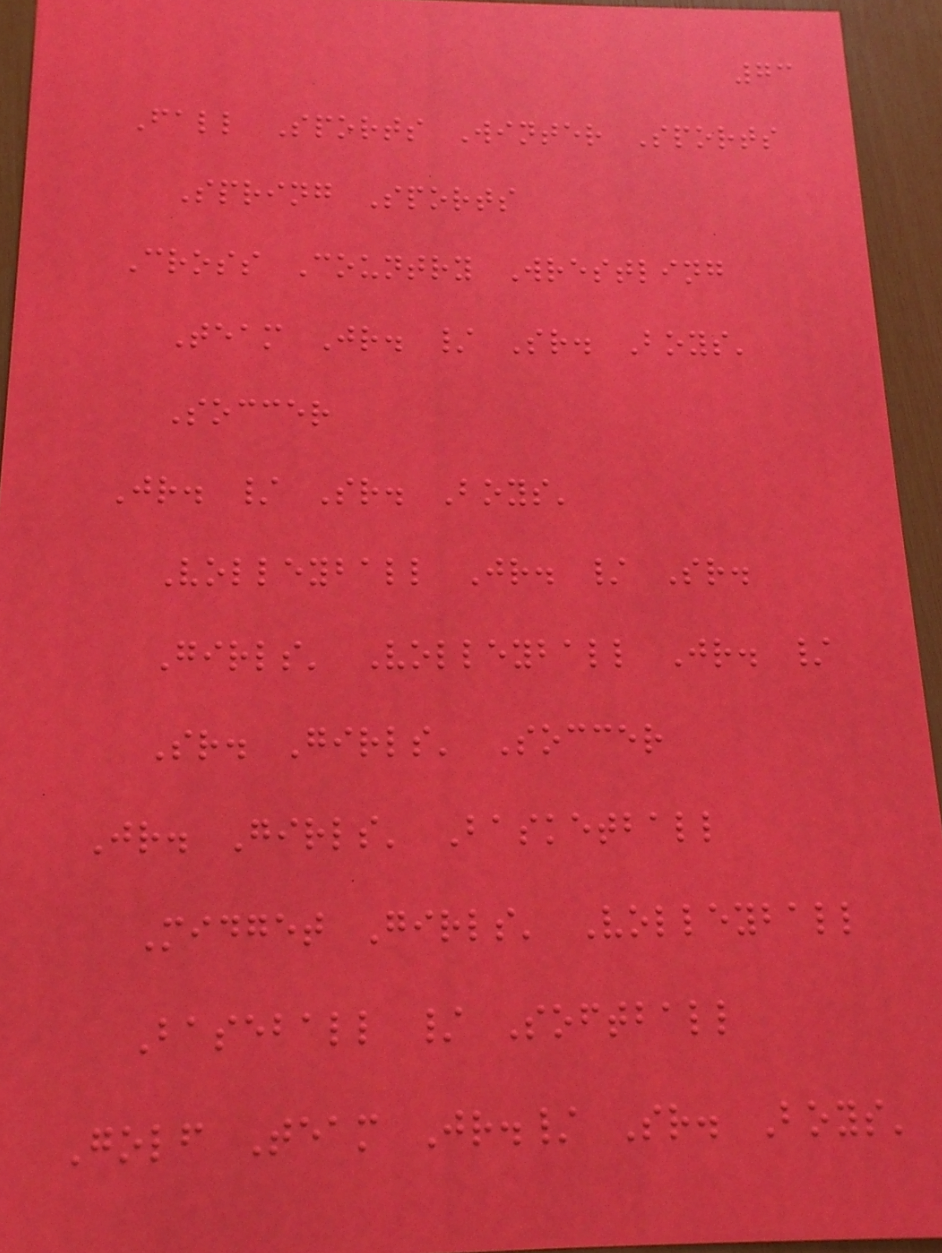73
Fall Sports Winter Sports
Spring Sports
Cross Country Wrestling
Team Jr. / Sr. Boys'
Soccer
Jr. / Sr. Boys'
Volleyball Jr. / Sr.
Girls' Volleyball Jr. /
Sr. Girls' Soccer
Jr. Girls' Basketball
Midget Girls' Volleyball
Baseball / Softball
Golf Team Jr./ Sr. Boys'
